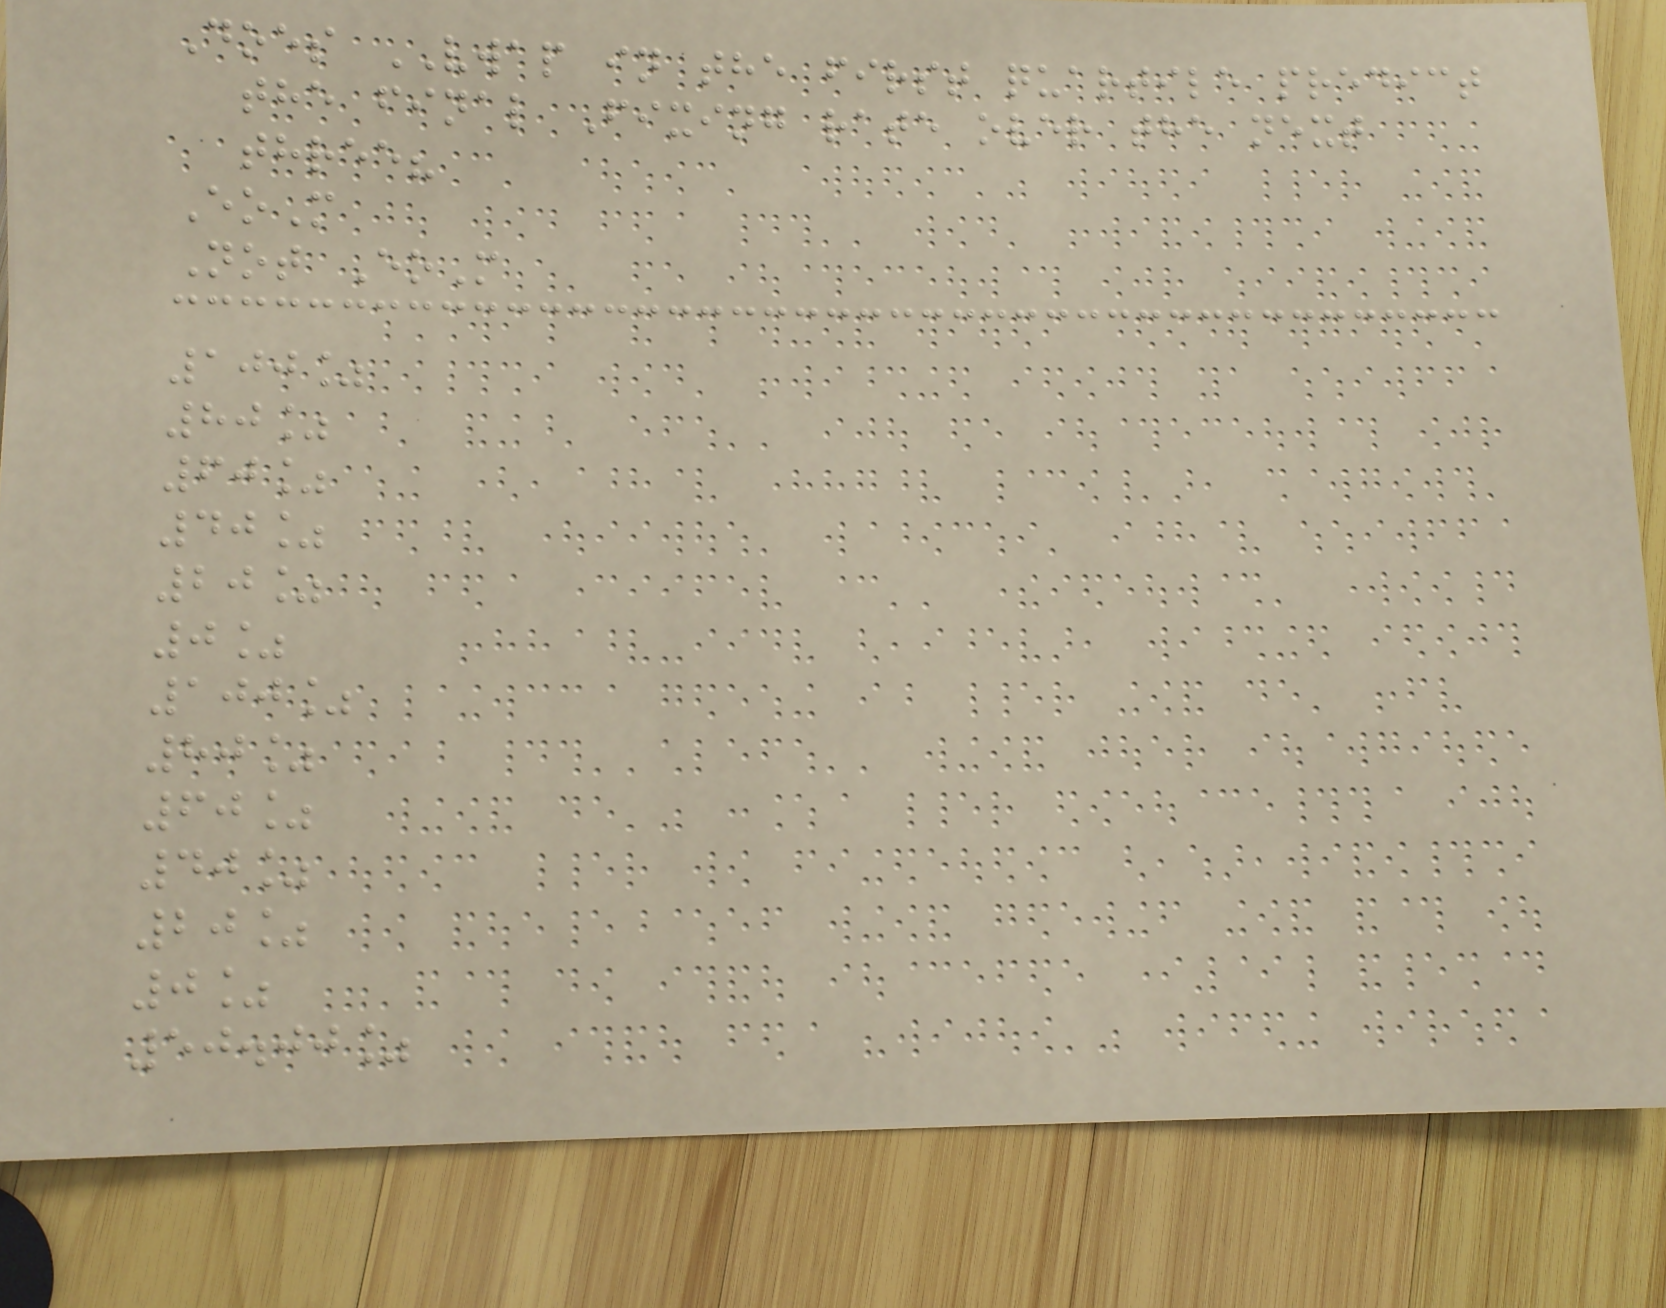Does VWAP in the first quartile predict
the final Fixing rate over the next
three?
EoM
Not EoM
100%
80%
60%
40%
20%
0%
100%
80%
60%
40%
20%
0%
50.00%
